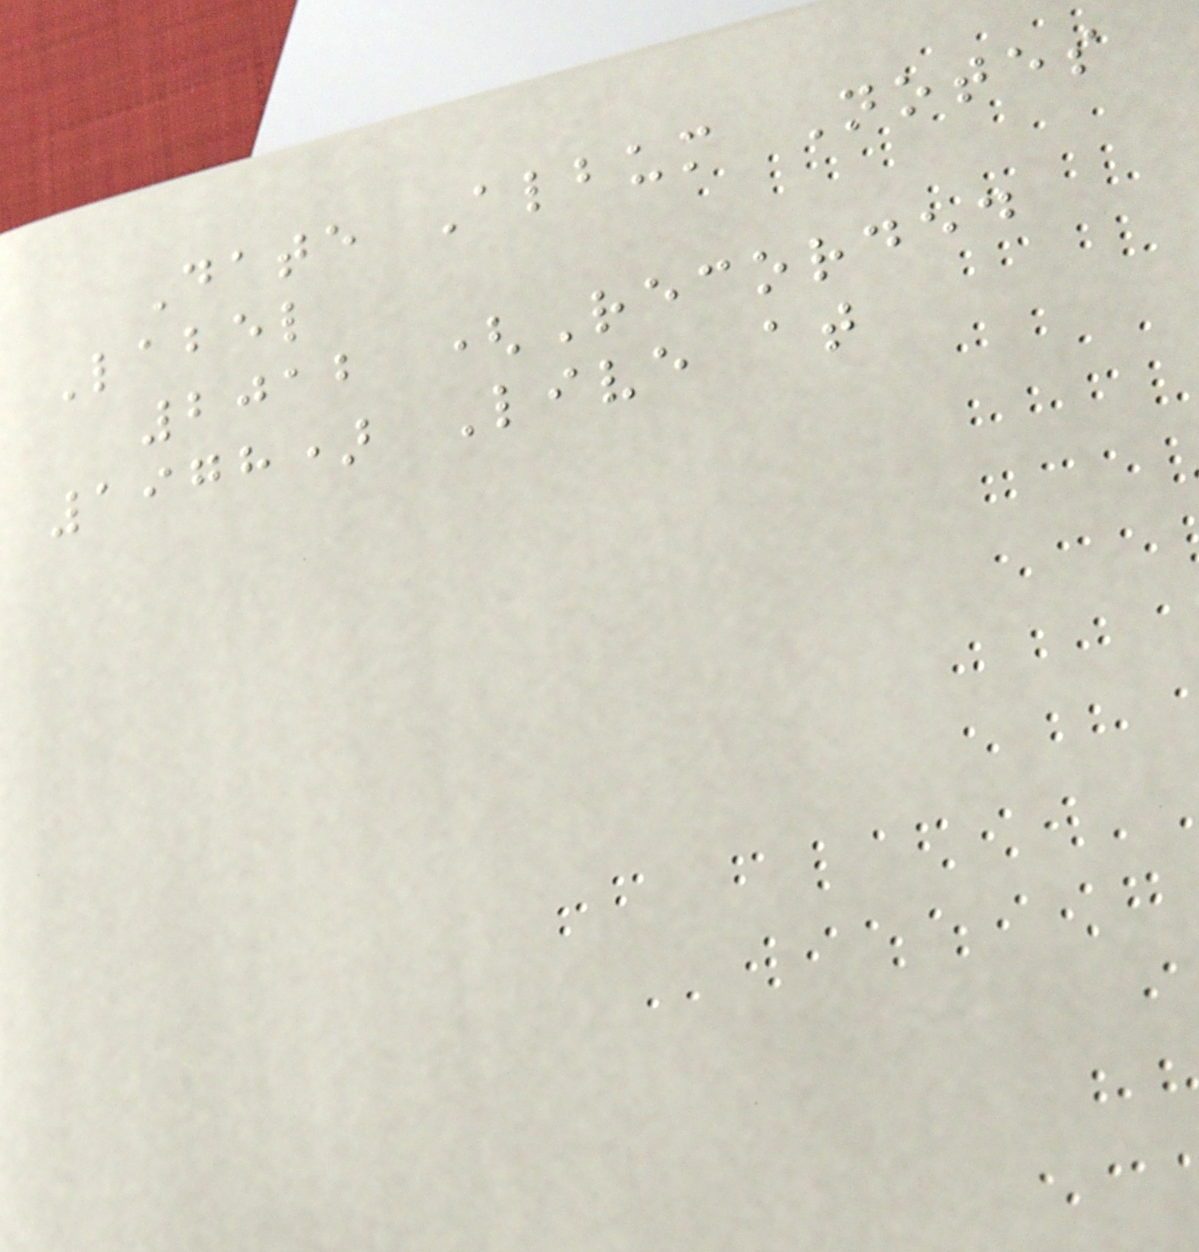Date Album Notes
Label
2012 (Recorded
1978) Live at
